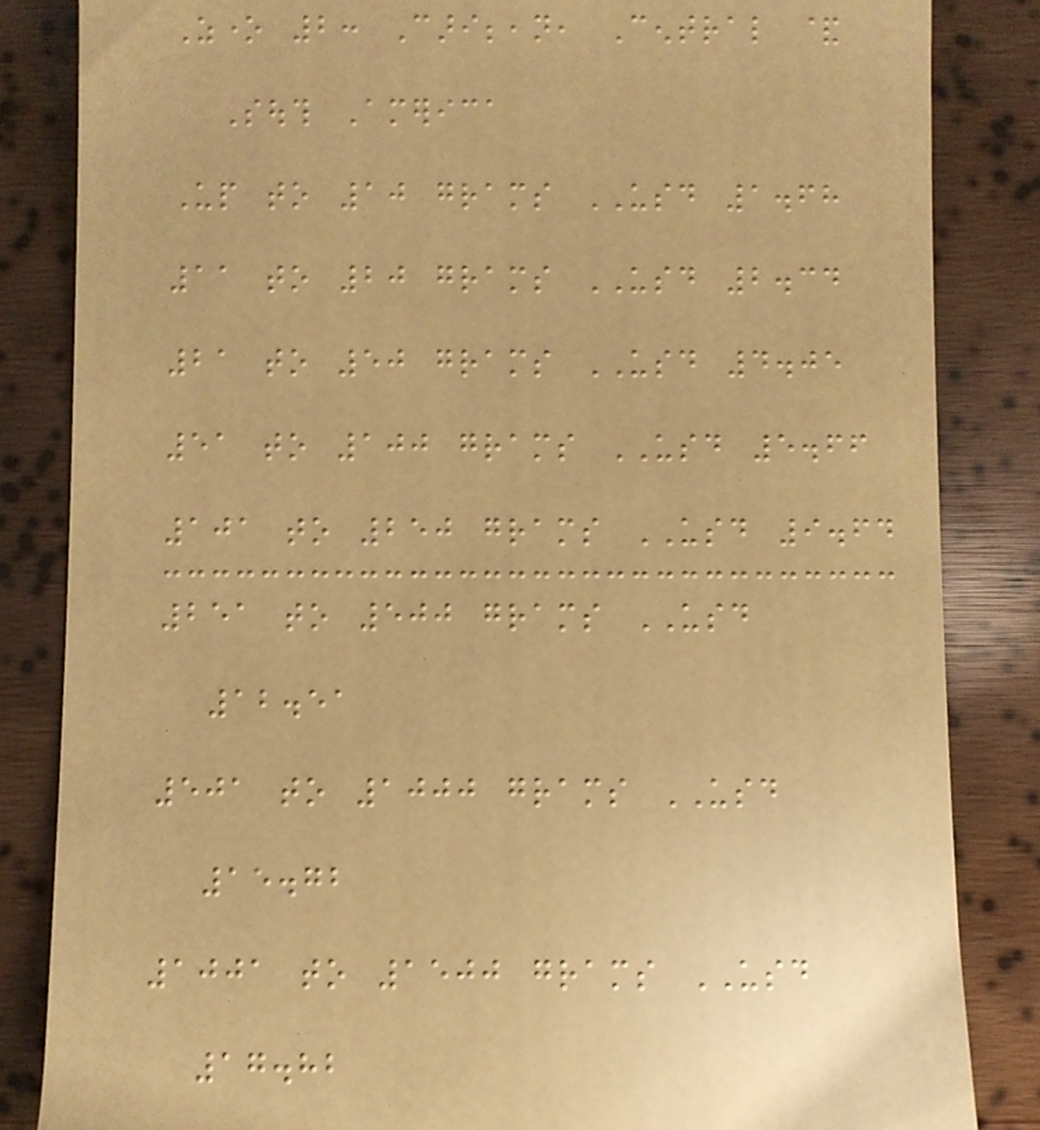Zone 2: Caribbean, Central &
South America
Up to 10 grams USD 1.68
11 to 20 grams USD 2.34
21 to 50 grams USD 4.05
51 to 100 grams USD 5.66
101 to 250 grams USD 9.64
251 to 500 grams USD
12.51
501 to 1000 grams USD
15.72
1001 to 1500 grams USD
17.82
